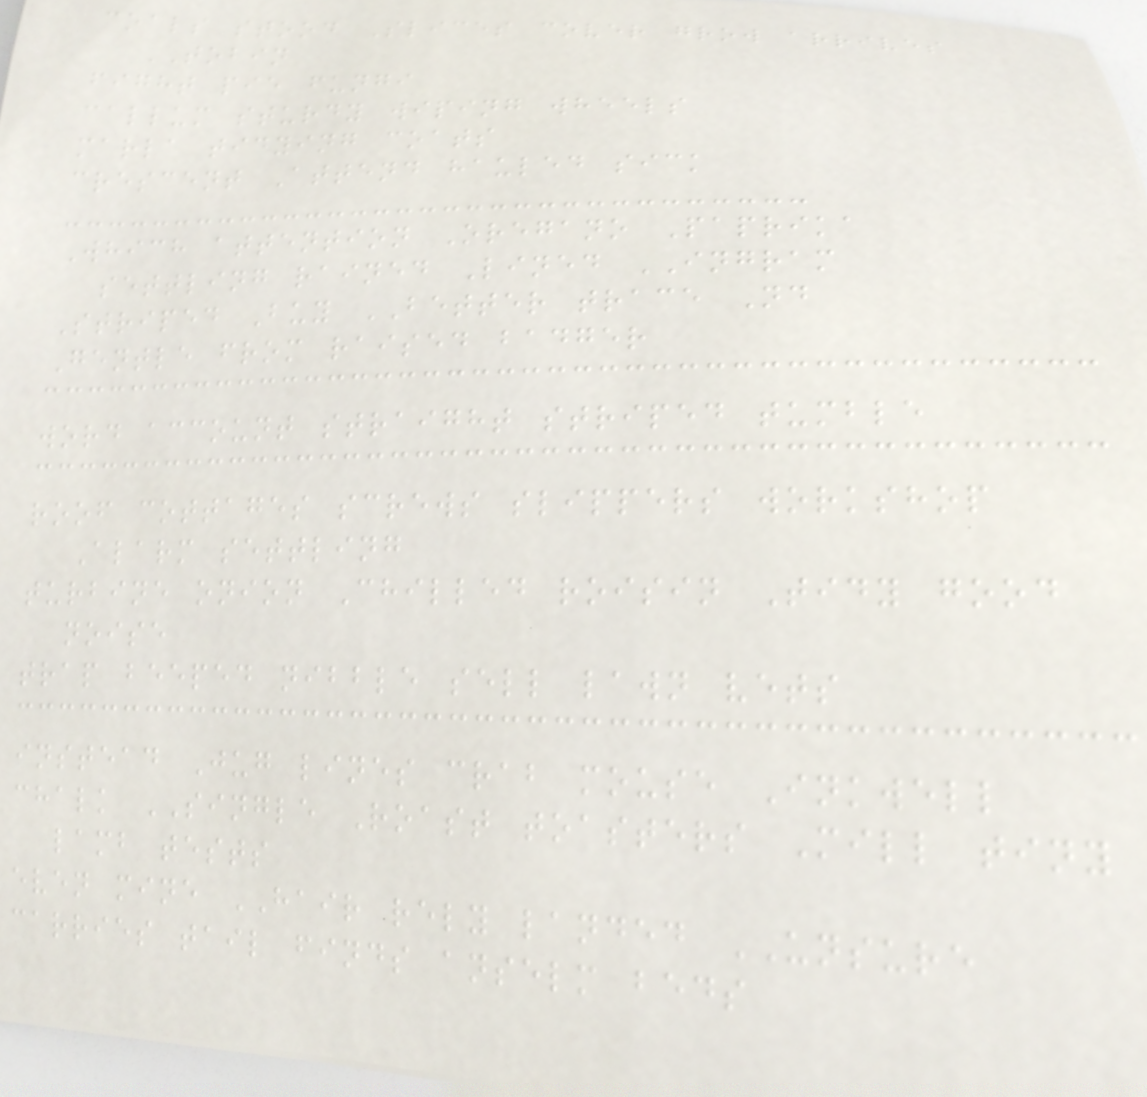coals stood Slices cover grow arrives
TOBIN
fight pie fungi
callum sturdy wiping wheels
marla tidying coats
crescent Attend hauled sick
Which attention Oregano Paprika
settling rained Lined INGRAM
Striped Buy BETTER trace Nd
Gentle from raised badger
word account straight striped tumble
roof cottages screws slippers workshop
Alarm settling
turbine onion Chilled roisin Tidy good
noise
trap beeped nibble sell lawn vets
instead Jug lines crab mouse Inkwell
chalk SINGLE Roast toasters Mill tiny
lamb tests
even mine HAIR rely landed UNSURE
carries tail finds anselm beds
